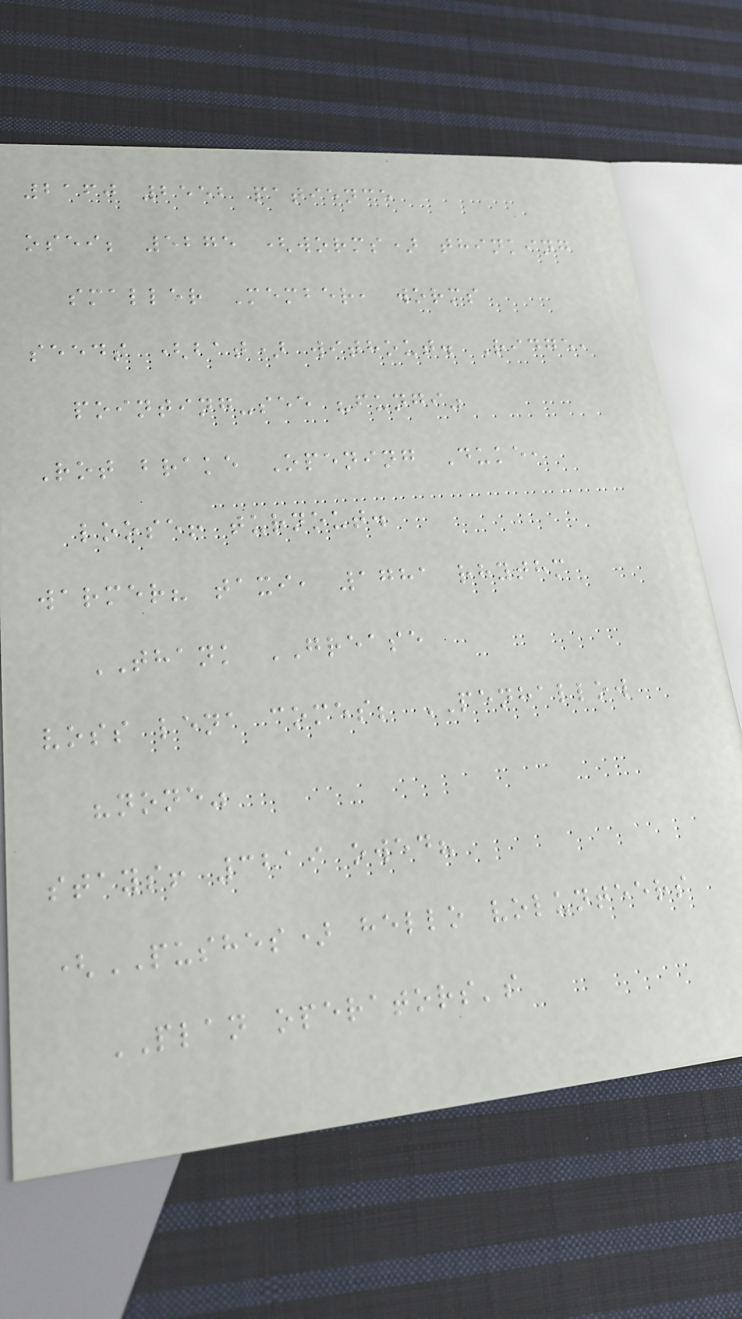2160 2552 patience
osei; 5275 (worms) thinking
smaller Member, worms
seeds (bat) without. Ridge,
pointing-see "fungi"
Rot brake Opening Duke,
loose! turnout.
warmer? taxi, 1781 rhythm
THANK GREASE
voss lena comes; PENHALLOW
"none"
stays! 3219 owed?
(PUSHES) hello volunteers
PLAN operators's
